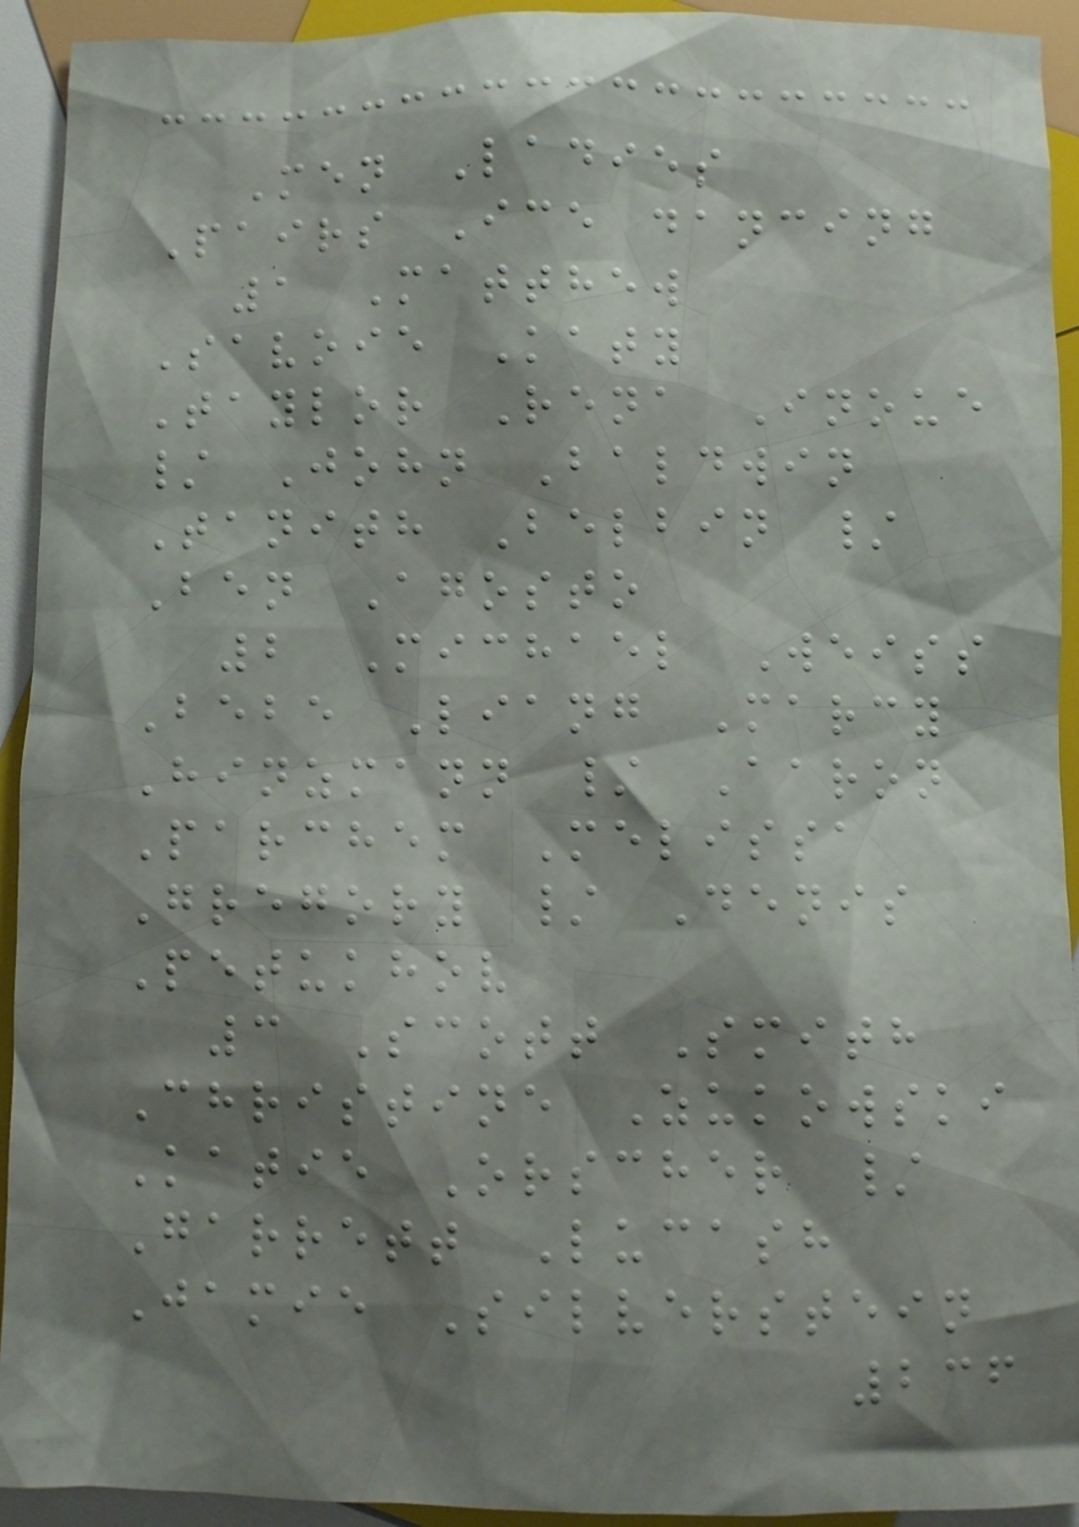Men Ladies
Pairs Ice dancing
1 Matthew
Savoie Katy
Taylor Rena Inoue
/ John Baldwin
Tanith Belbin /
Ben Agosto
2 Michael Weiss
Bebe Liang Marcy
Hinzmann / Aaron
Parchem Melissa
Gregory / Denis
Petukhov
3 Scott Smith
Christine Zukowski
Katie Orscher /
Garrett Lucash
Jamie Silverstein
236
